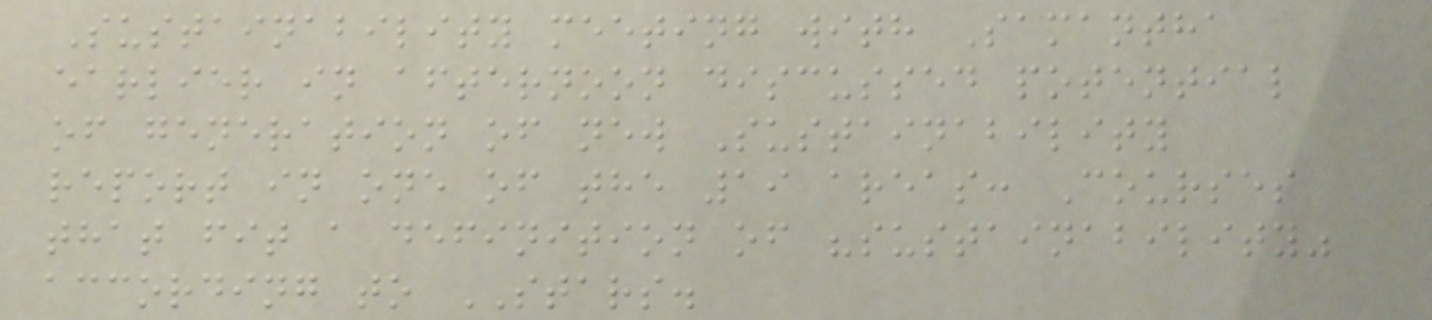Sustainability meeting with Samantha
earlier in afternoon discussed potential
of generation of new Sustainability
report in one of the 19 areas: Courses
that fit a definition of "sustainability"
according to STARS.
